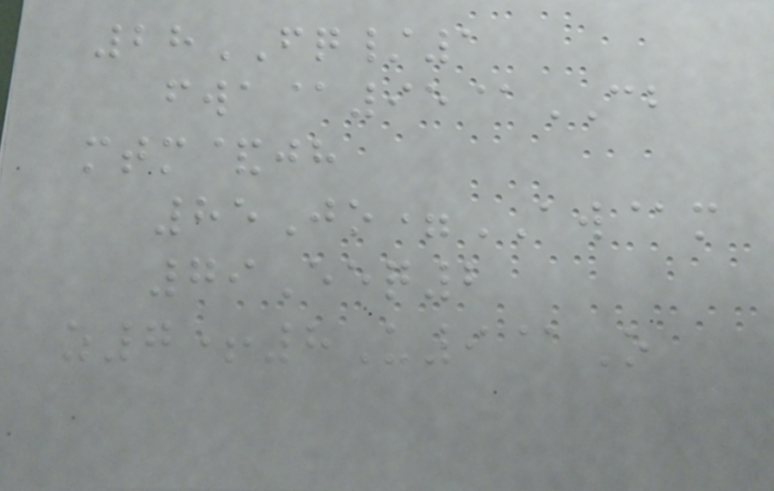28FQ/1
fwa@95@CB
mtm&jh
85Jo=AW@m
79Eeq2
z7+8U9@O
